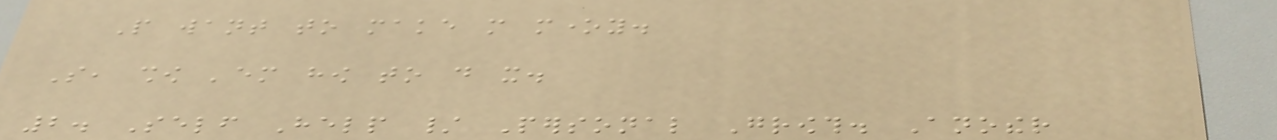People want to make more money.
So, show 'em how to do it.
2. Self Help / Personal Growth. Another
